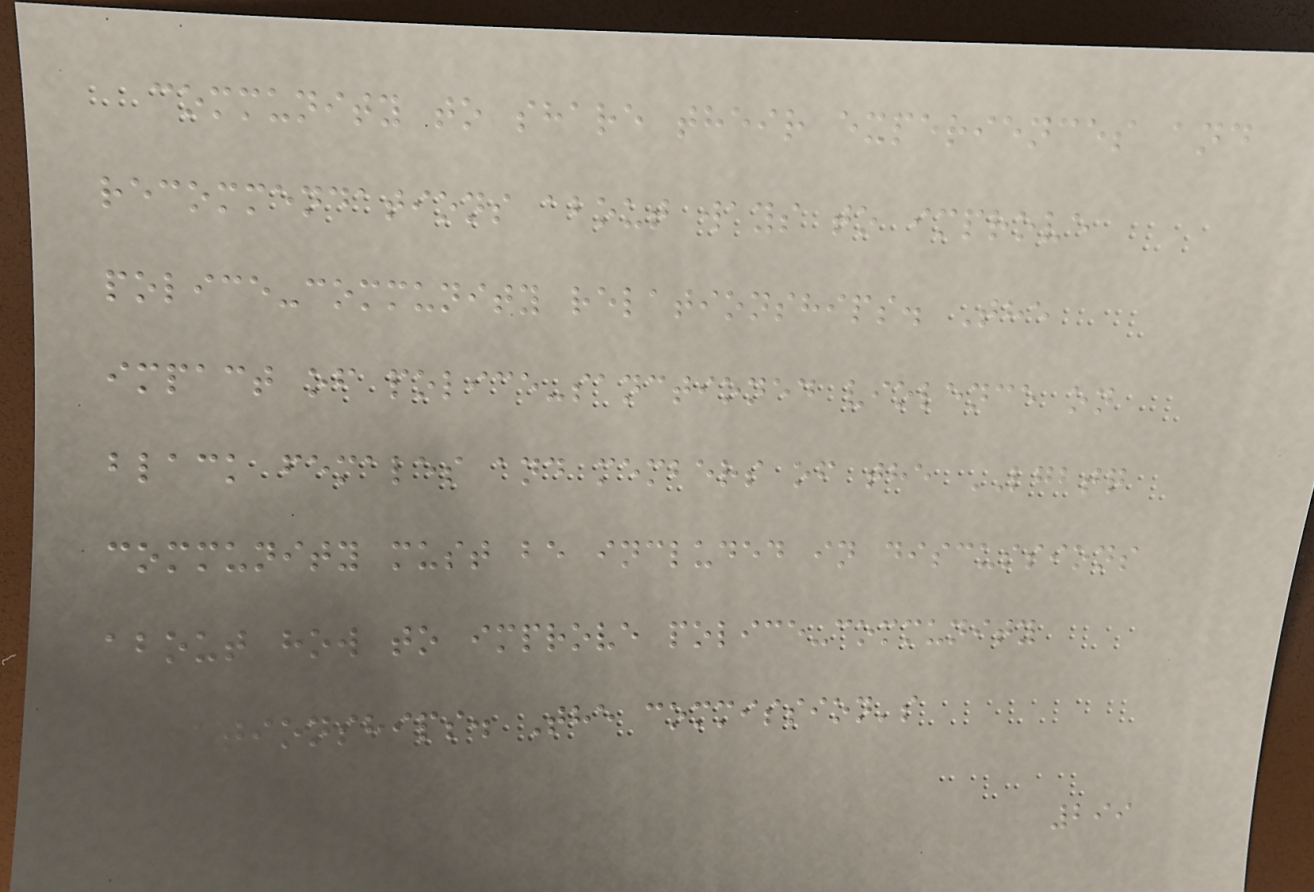community to share their experiences and
recommendations about ways to improve
police-community relationships. The
impact of police-sanctioned violence on
black females and members of the LGBTQ
community must be included in discussions
about how to improve police-community
relationships. The commission's
299
